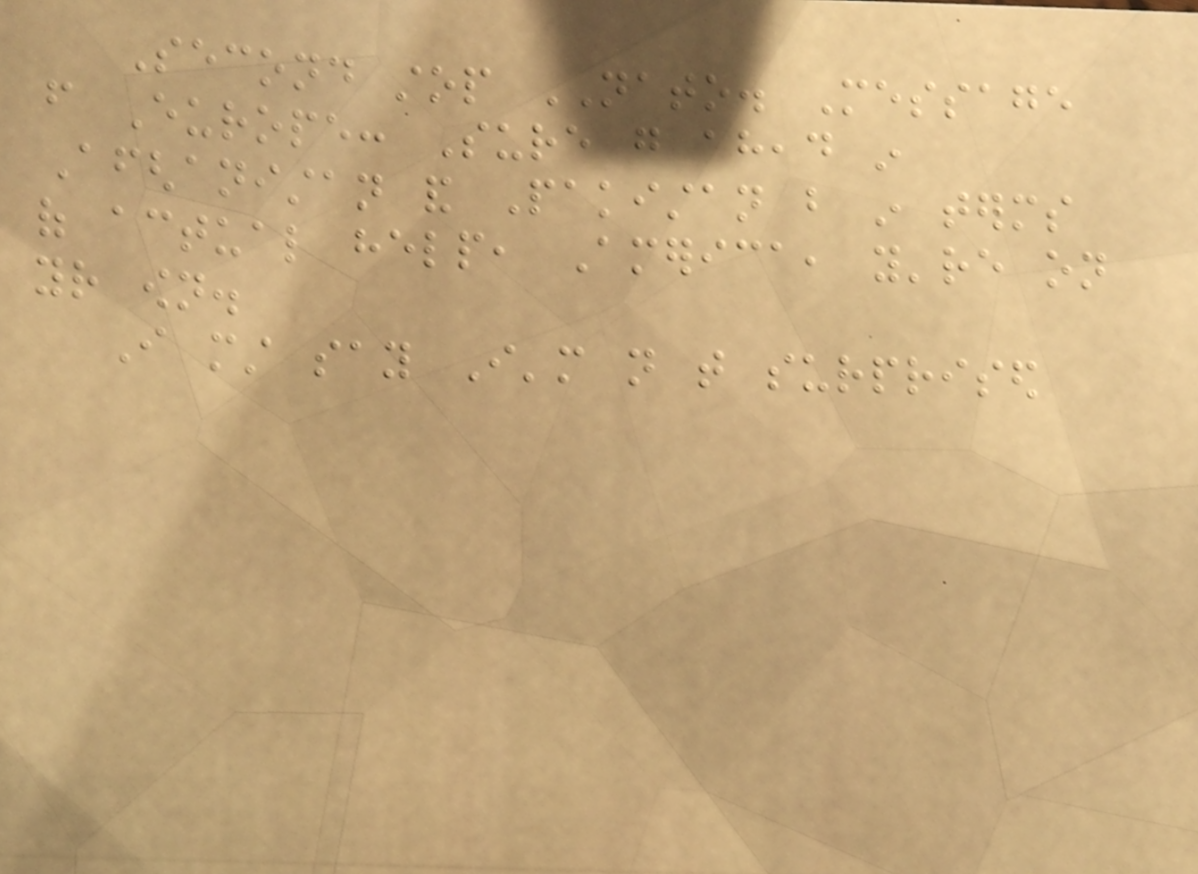Second stop NATO. Message
from Europe: Sure go ahead in
Afghanistan and Pakistan but in terms
of actual help, America, you're on
your own.
I must say I'm not that surprised
